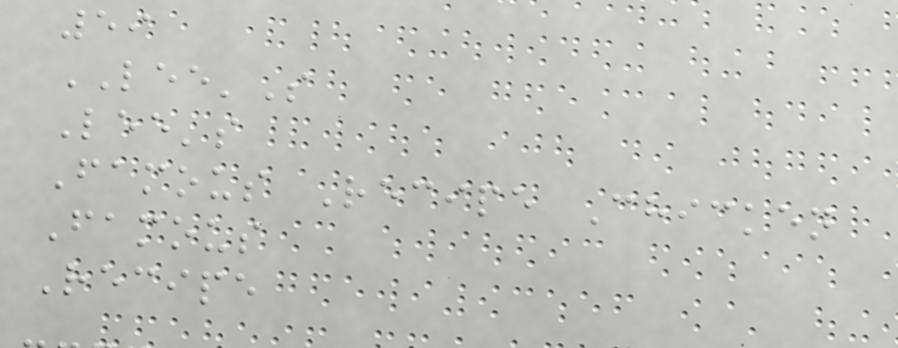59
LEE'S
Lee's
Famous Recipe Chicken
Famous
Recipe
